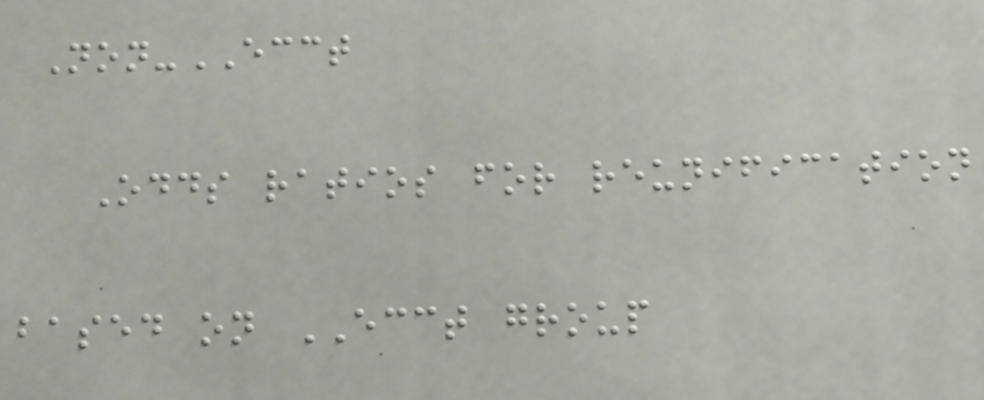Non-ECCT
Odds ratios for reunification
based on ECCT group
